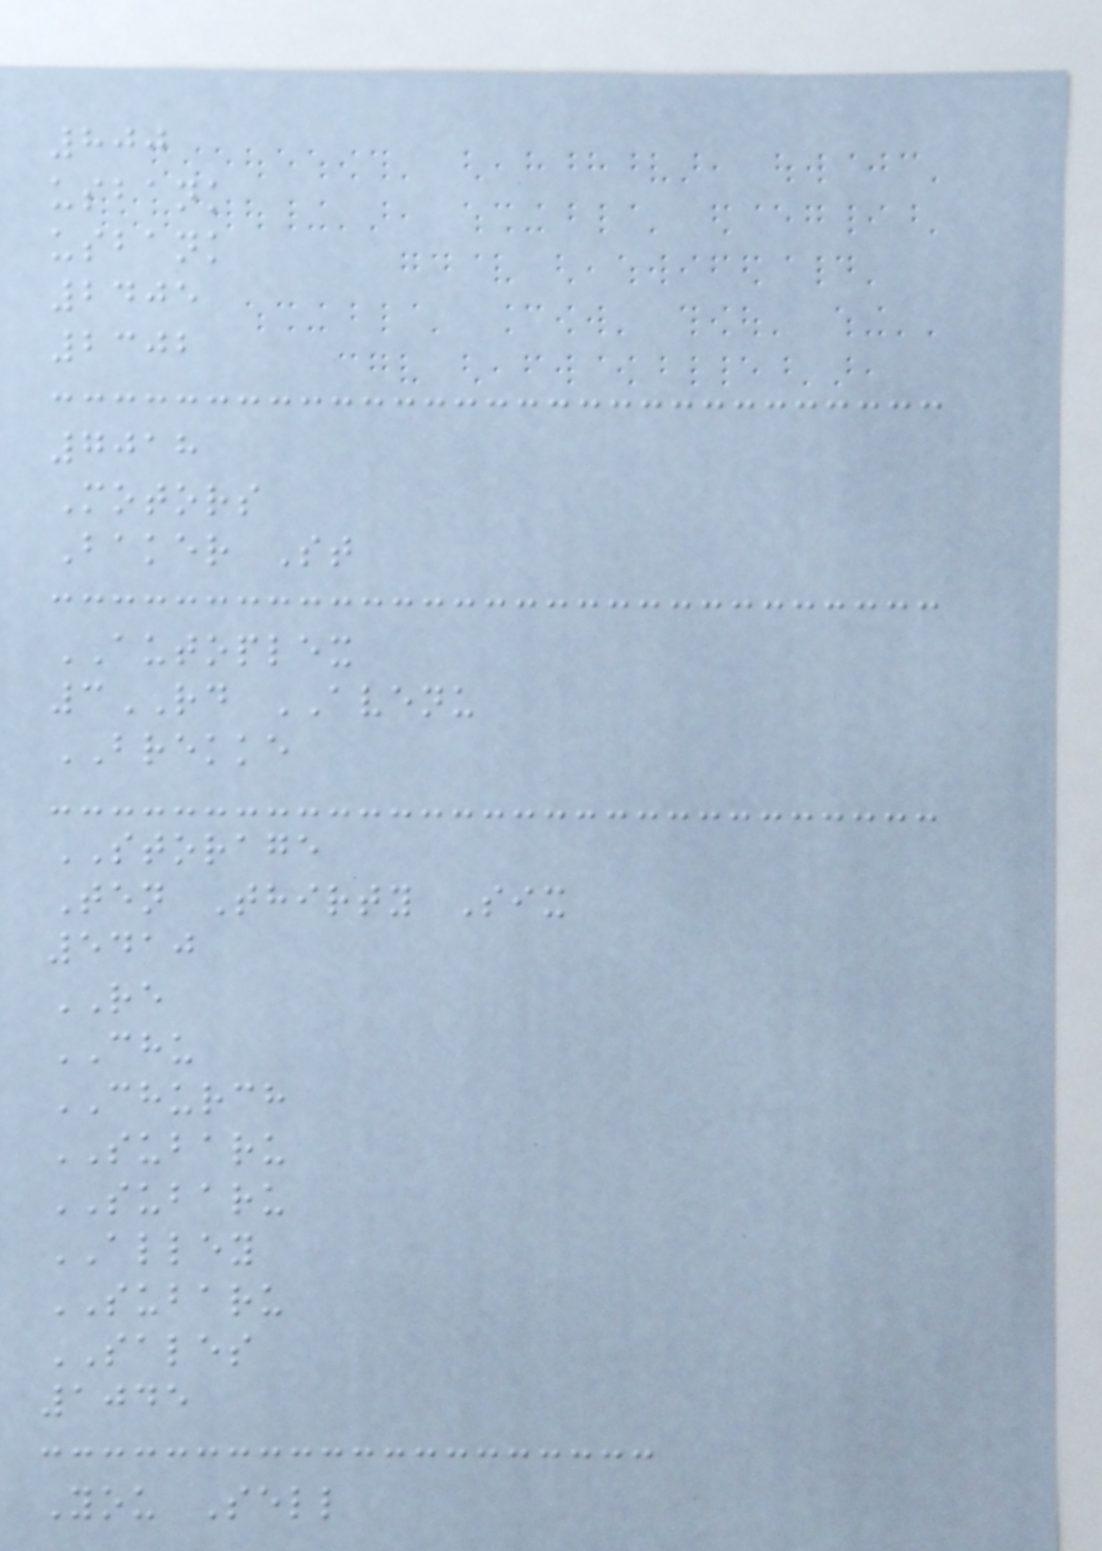800
usbank
usbank
2405
2302
7018
Motors
Baker St
AUTOPLEX
3RD AVENU
BREKKE
STORAGE
Ten Thirty Six
5410
RE
CHU
CHURCH
SUBARU
SUBARU
ALLEY
SUBARU
SALES
1045
You Sell
